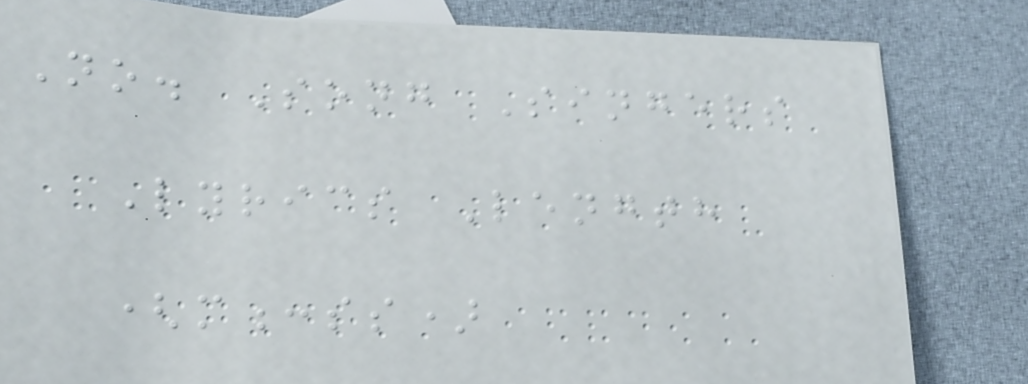No. Song Singers
Lyrics Length
(m:ss)
